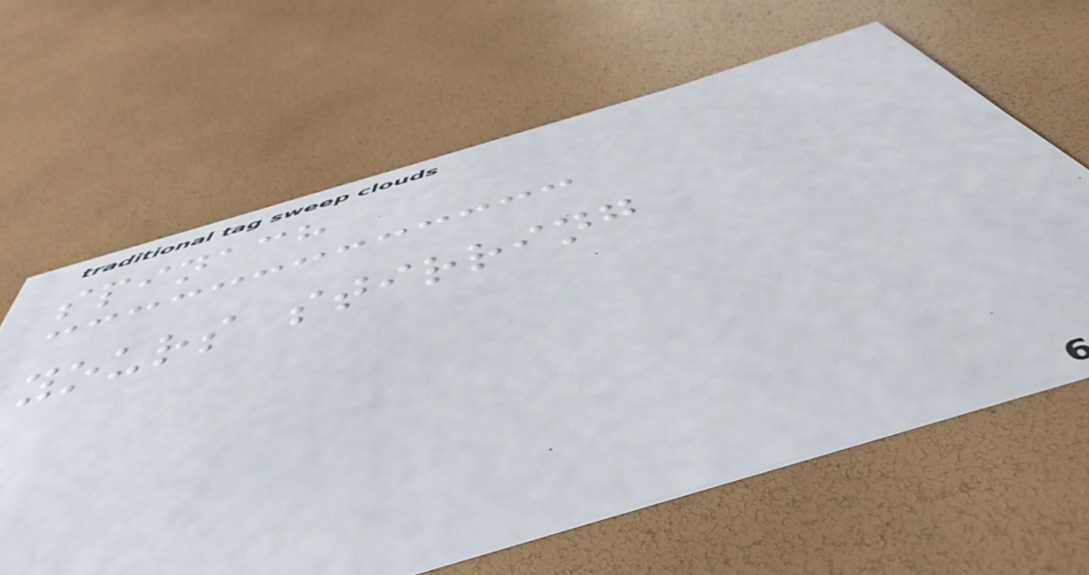spinach
yours stirring
